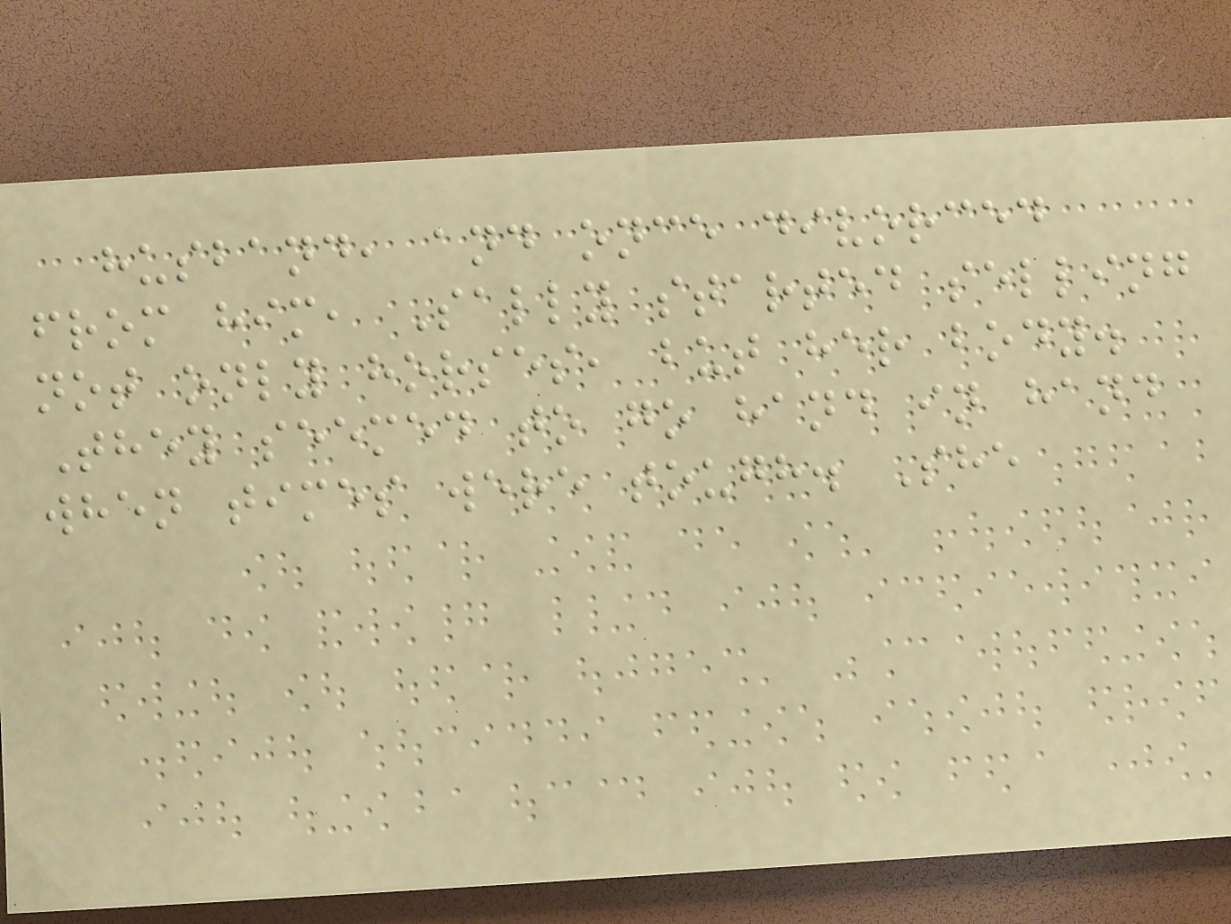husband, and once divorced
from him, Sally started selling
not only horses, but her body.
They seemed to go hand in hand
when times were tough. She
